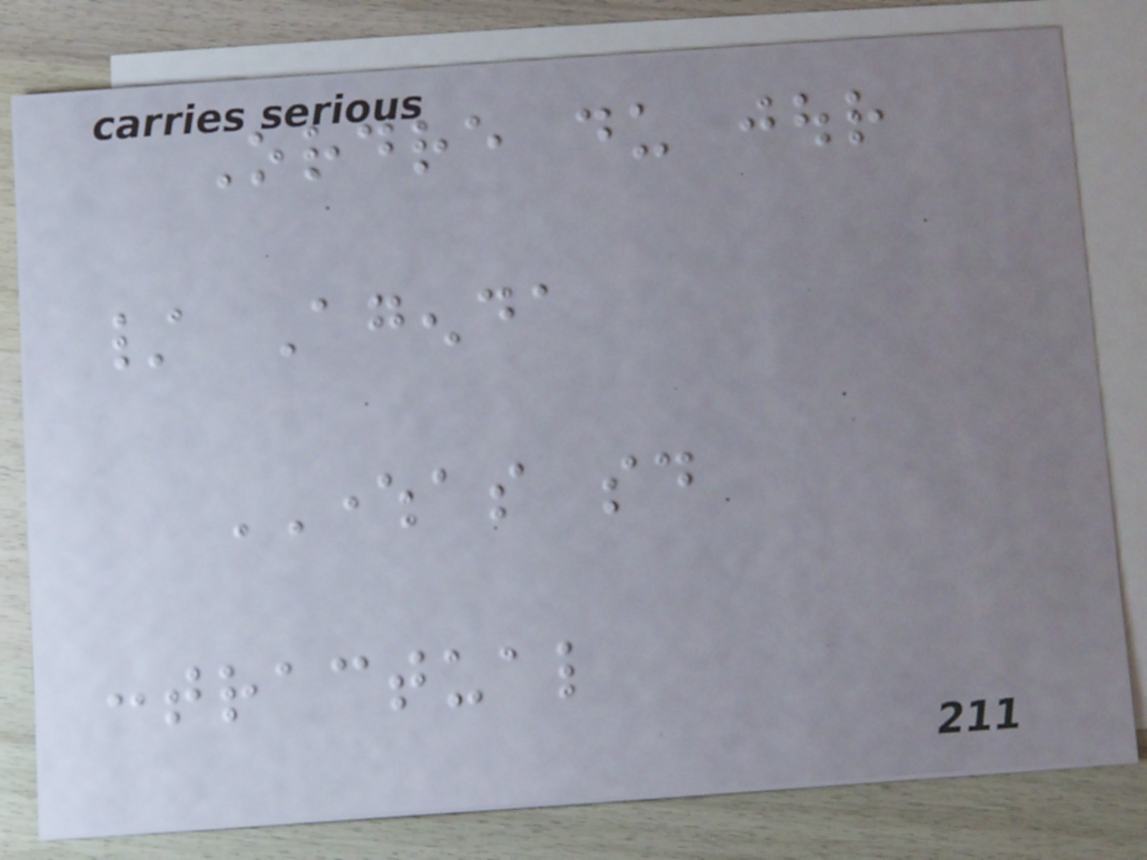Ordre du jour
/ Agenda
WHEREAS said
contractual
